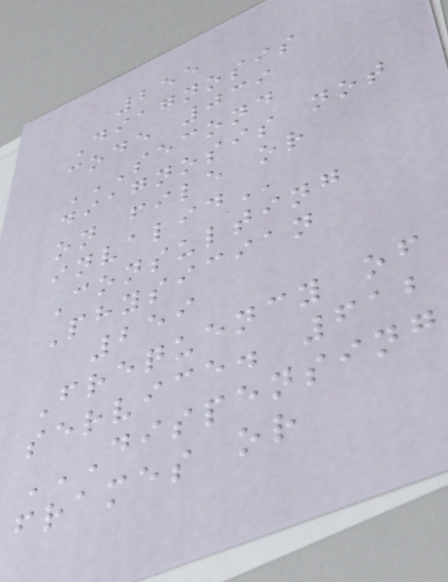255
Diagnosis
code 039
SECOND
DIAGNOSIS NOT
ON FILE OR
INVALID
Consulting
Physician
259
Frequency of
service. 612
DISPENSING
FRAMES OR
